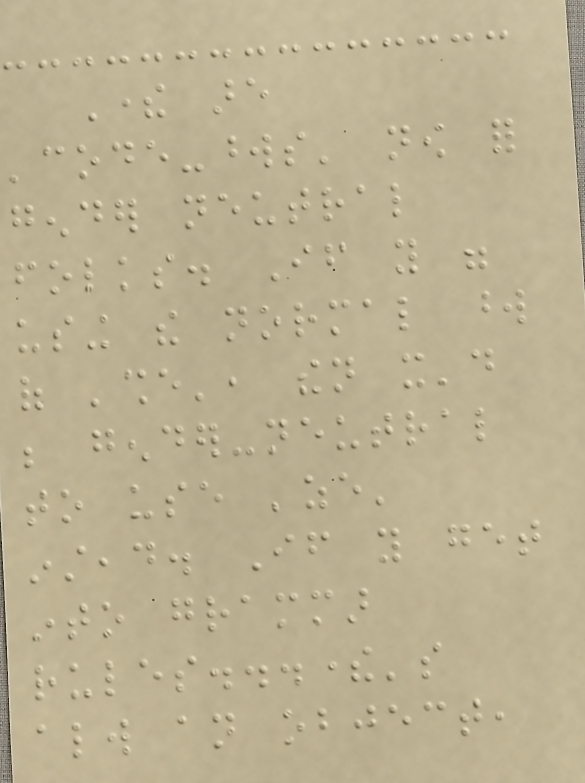There are
'code-words' now for
gender neutral
folks. If you were
using the normal word
of 'she', then it'd
be gender-neutral
to use 'ze'
instead. If you get
into grammar
rules...there's
always an object,
